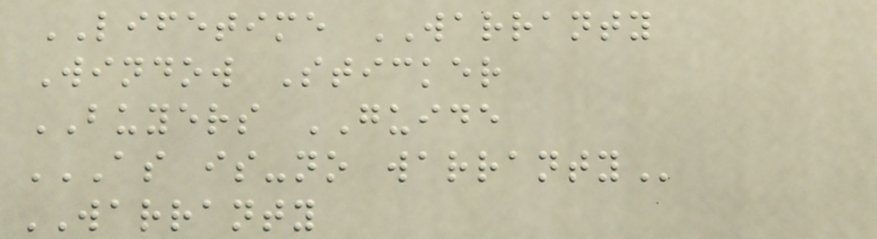LIFETIME WARRANTY
Window Sticker
BUYERS GUIDE
AS IS-NO WARRANTY
WARRANTY
